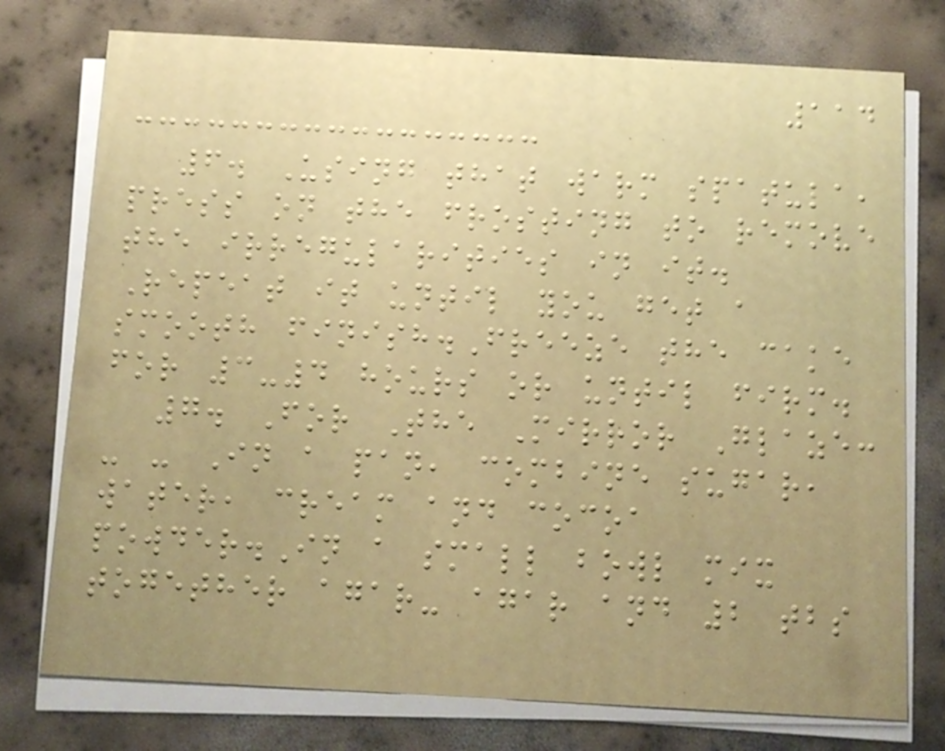114
6. Using that warm spatula,
press on the frosting to remove
the irregularities in it.
Repeat it until you get a
smooth finish.Freeze the cake
for 3-4 hours or until firm.
7. For The Mirror Glaze:
- - In a pan, combine sugar,
water, cream and cocoa
powder.In a small bowl mix
together agar- agar and 2 tbs
